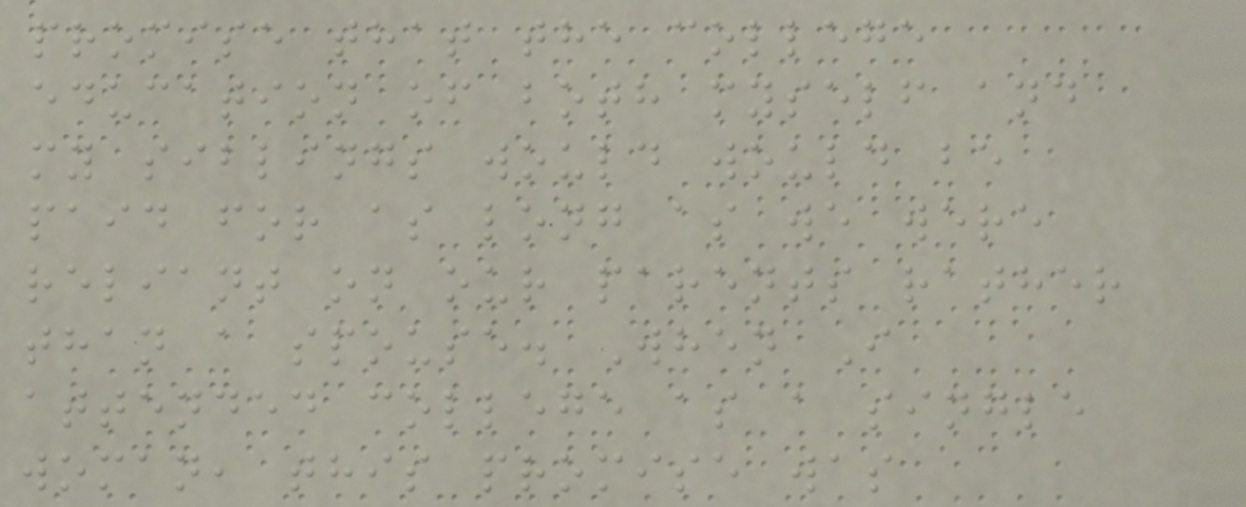promise that the college
education of both myself and
my siblings would would be
paid for as long as we were
reliant on our parents rather
than a spouse. When I
attended college as a single
woman, this promise was
